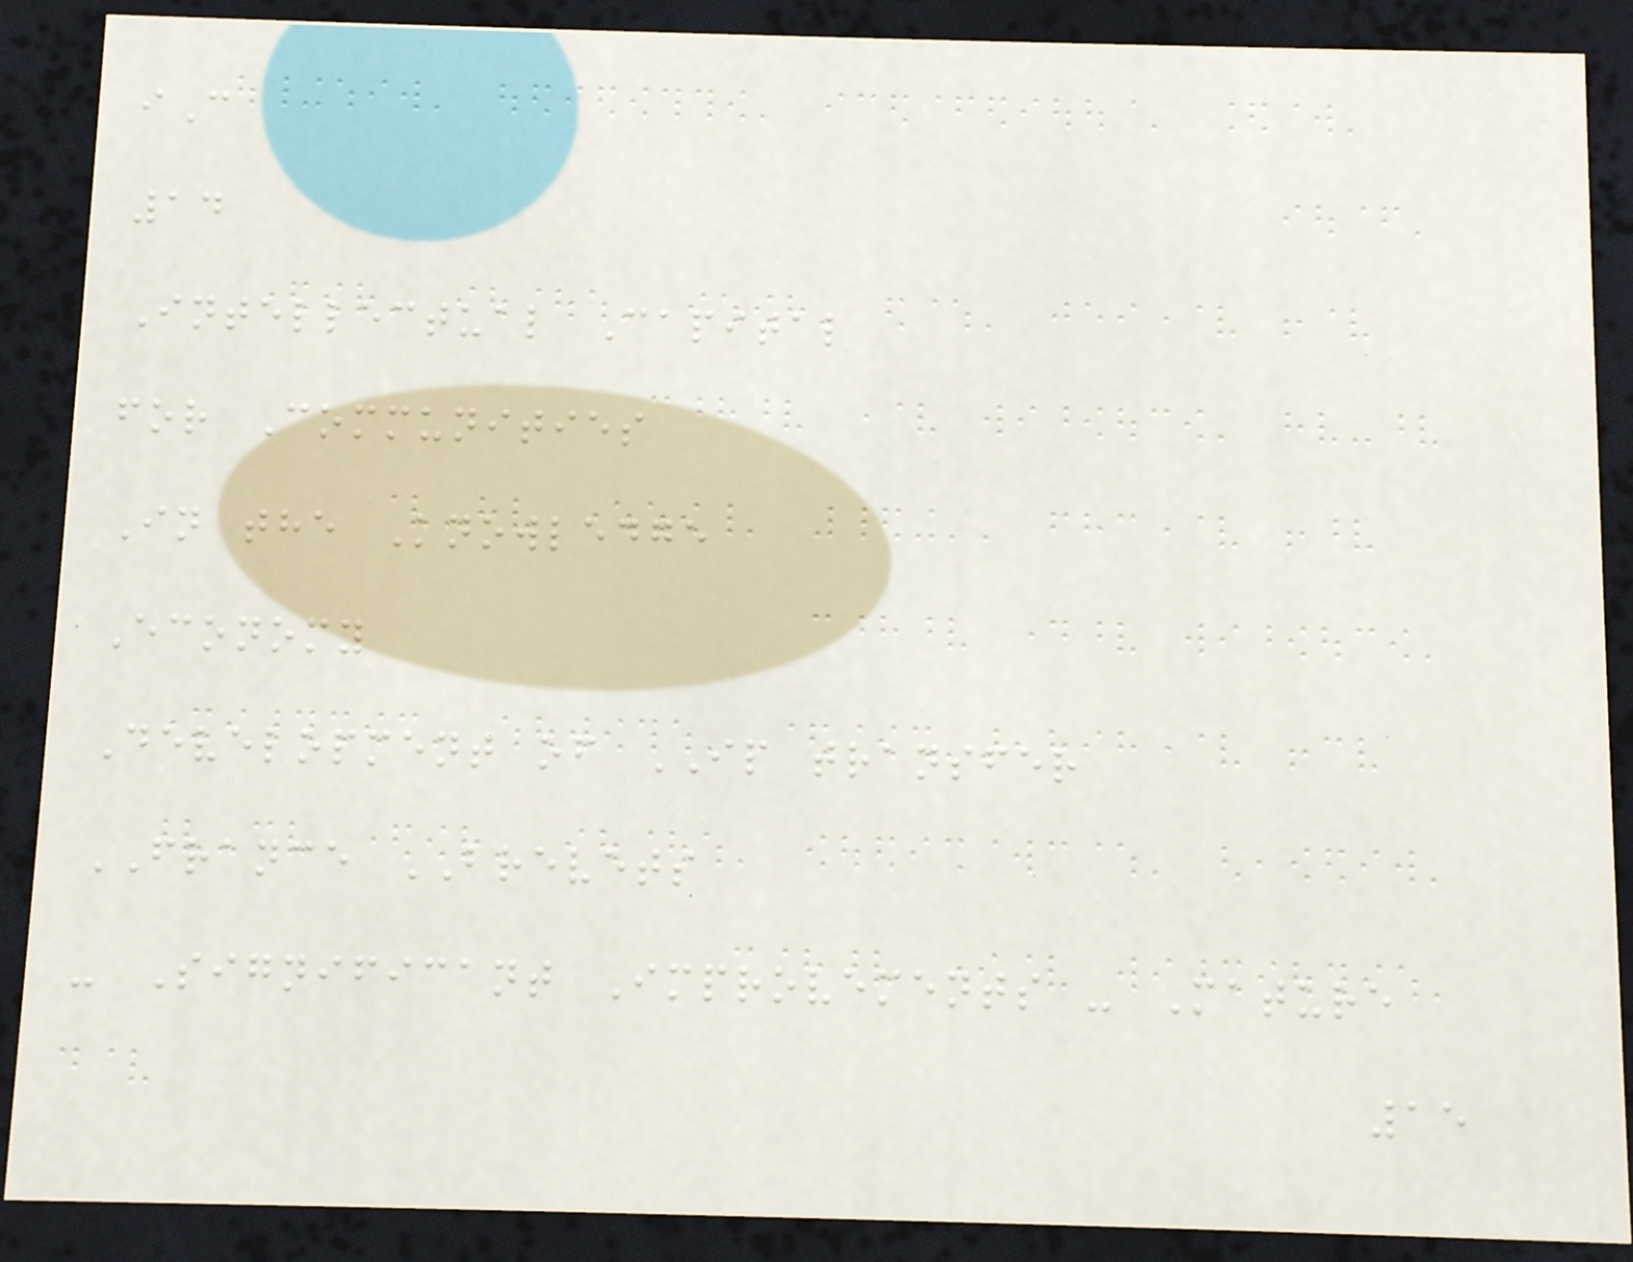iC
14
Intellectual Capital
for Communities
In the Knowledge
Economy
Development of IP transfer
FRANCE BREVETS
- Significant Improvements - Mature
15
